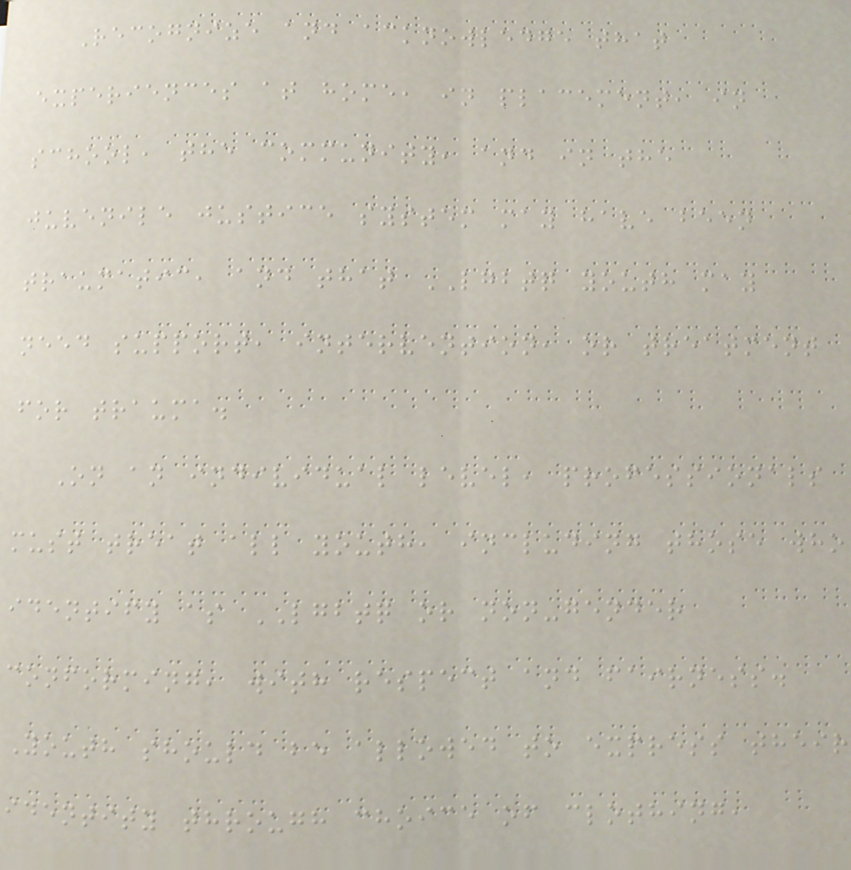Recognize and acknowledge that
experiences at home, in placement, in
school, the community, and in the
juvenile justice system may have been
traumatic, and that LGBTQ youth may
need support, intervention, or treatment
for trauma.
On an individual level, professionals
must treat all youth, including those who
identify as LGBTQ or non-gender
conforming, with respect and fairness.
Youth should be allowed to express their
identity through choice of clothing,
